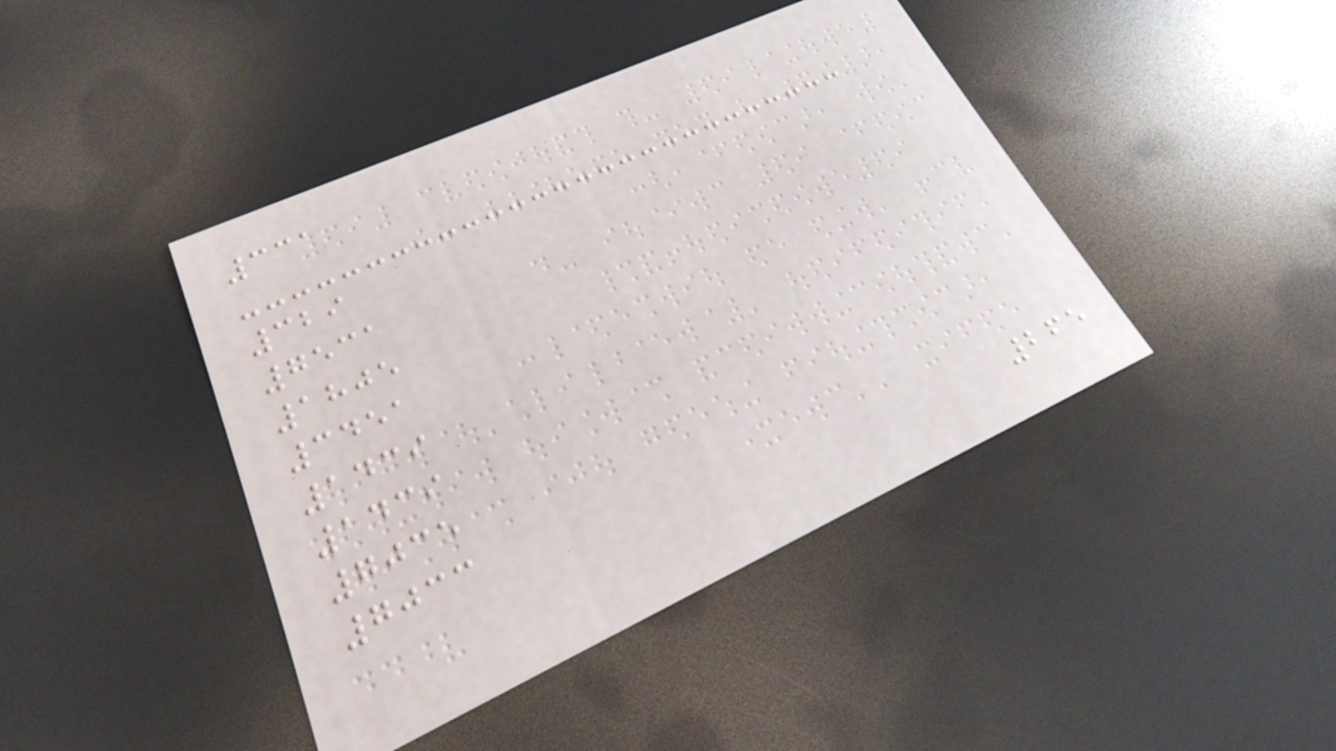331
329
7531
1805
3451
1439
1439
7035
7033
265
